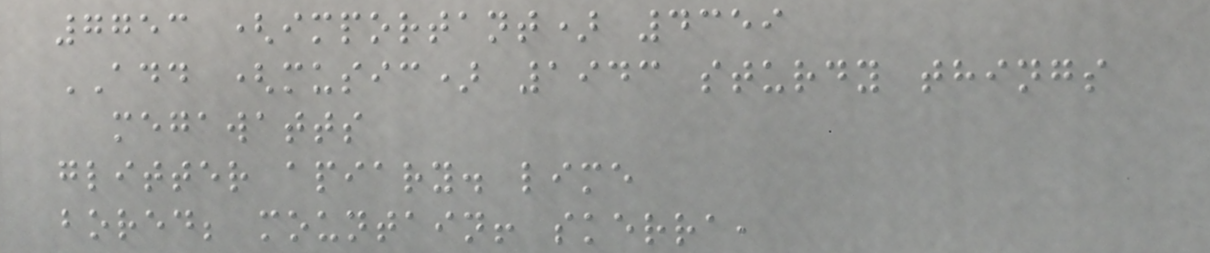7753 (important) 4359
ADD (music) 1943 sturdy things
megawatts
glitter apiary. lime
bored; mountain! skerra,
